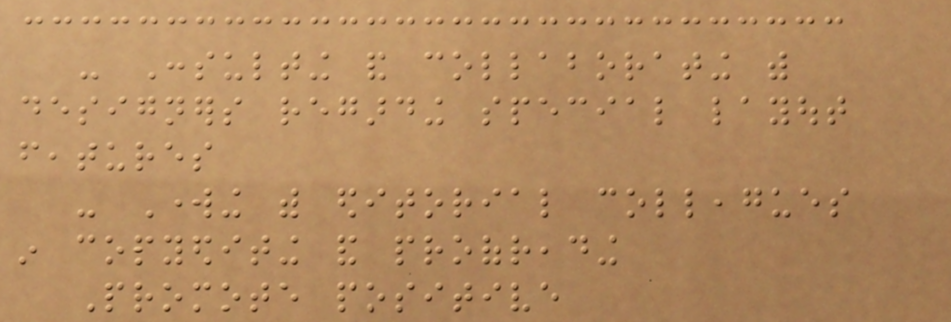- Consulting and collaborating with
designers regarding special layout
features
- Working with editorial colleagues
in copyediting and proofreading
Promote positive
